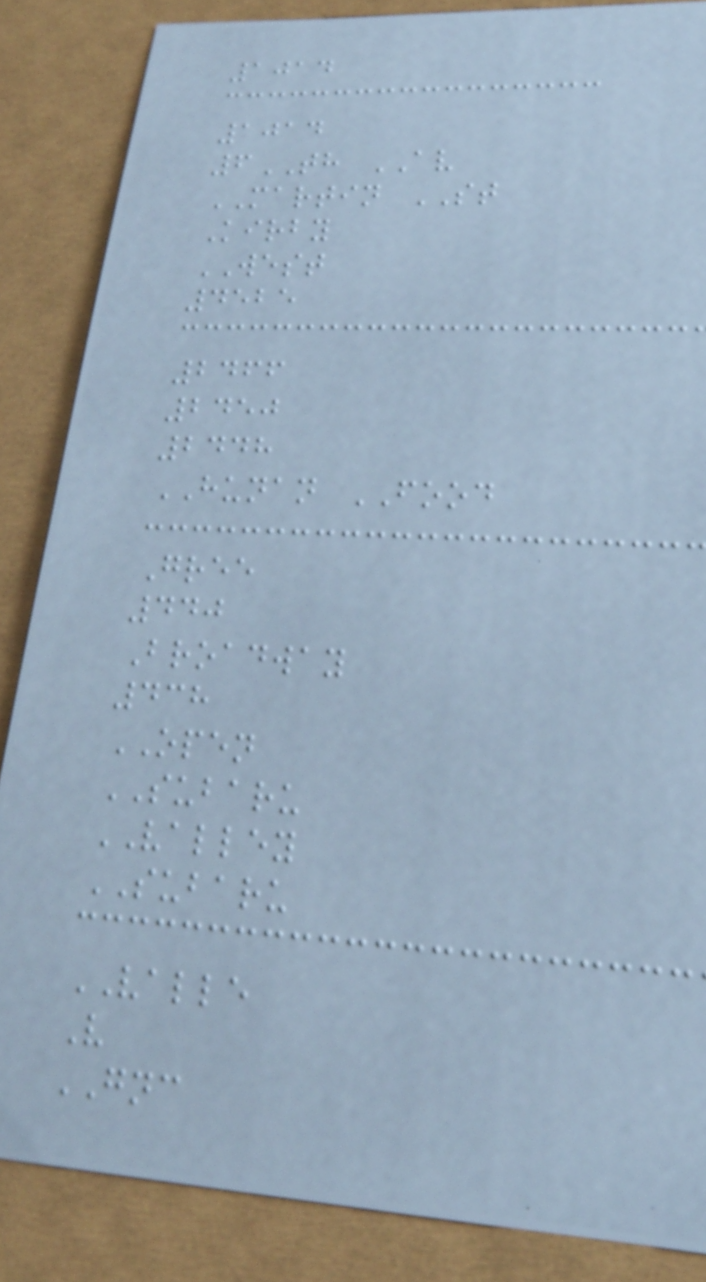1014
1014
6TH AV
MARTIN ST
Kirby
WEST
4525
2466
2450
2448
HUNAN FOOD
Gree
440
Broadway
438
OPEN
SUBARU
VALLEY
SUBARU
VALLE
V
GNC
